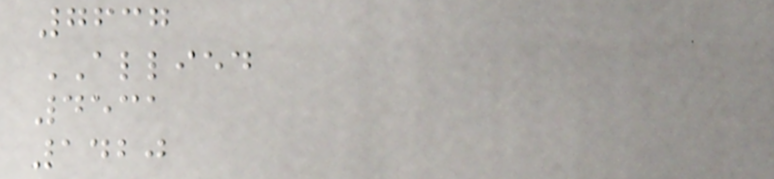7637
ALLIED
4531
1420
